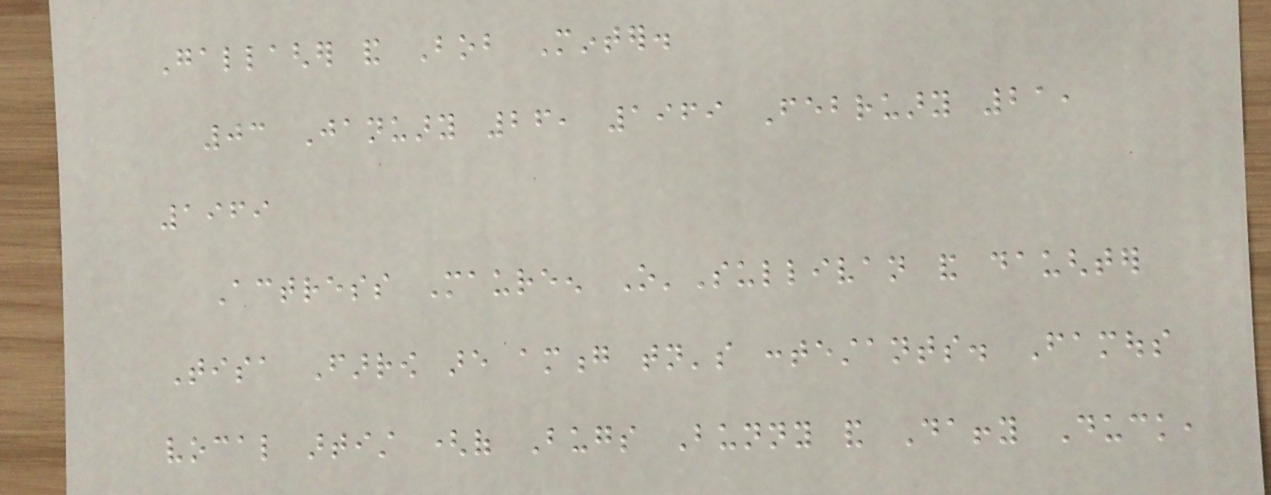Gallagher and Bob Minter.
03 January 26, 1969 February 21,
1969
Actress Maureen O'Sullivan and daughter
Tisa Farrow are among tonight's contestants. Famous
vocal artist (of Bugs Bunny and Daffy Duck,
